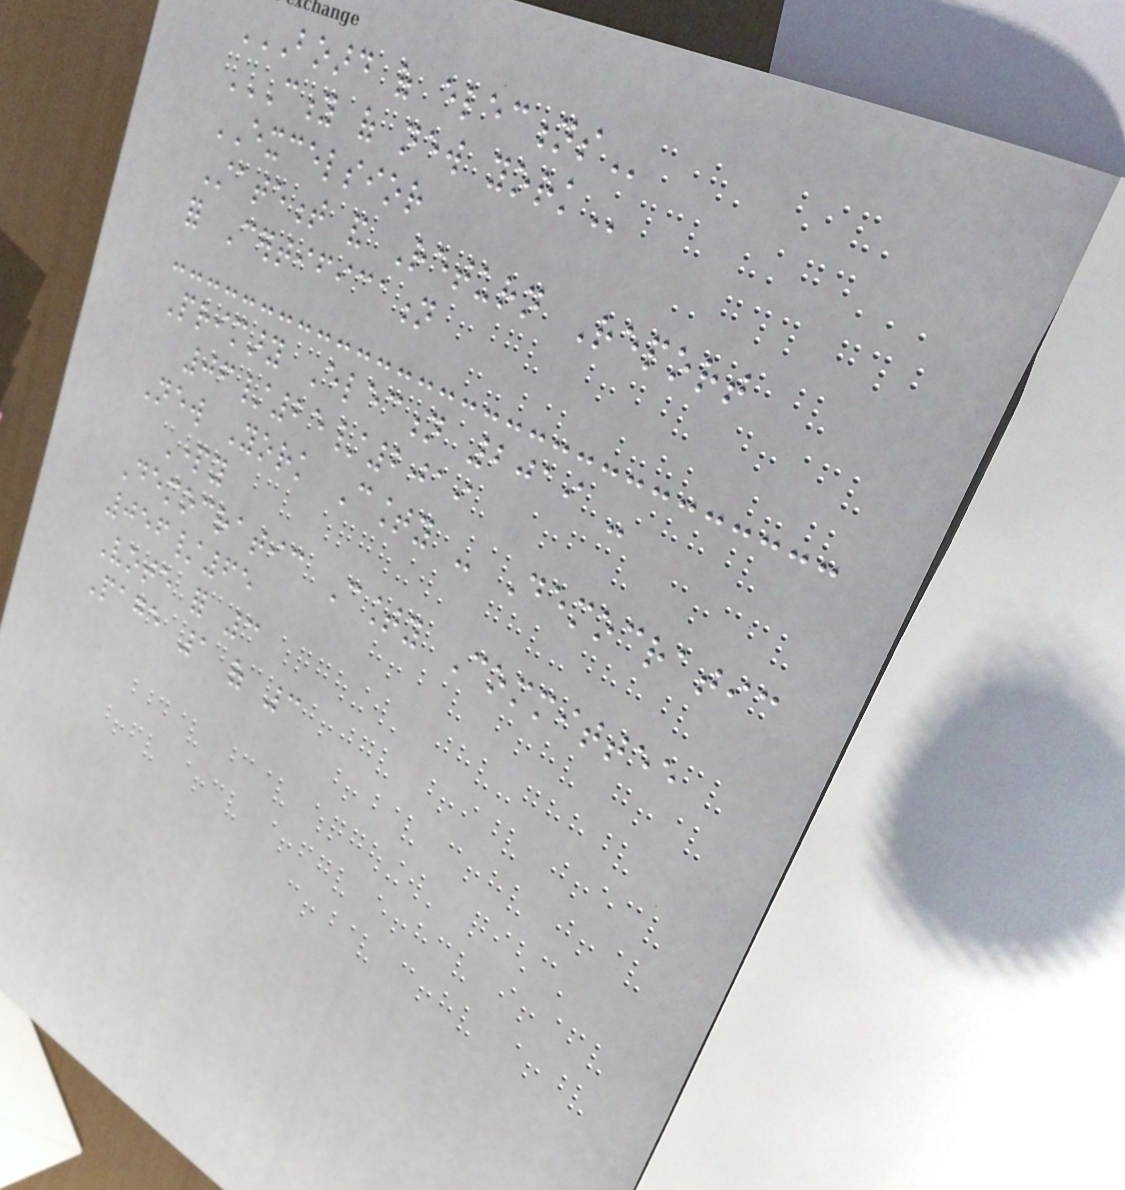BOARD OF ELECTIONS
CITY OF NEW YORK
EXCELSIOR
Statement and Return Report
for Certification
Primary Election 2019 -
06/25/2019
New York County - Democratic
Party
Democratic County Committee
056/65
Vote for 3
Page 1 of 3
